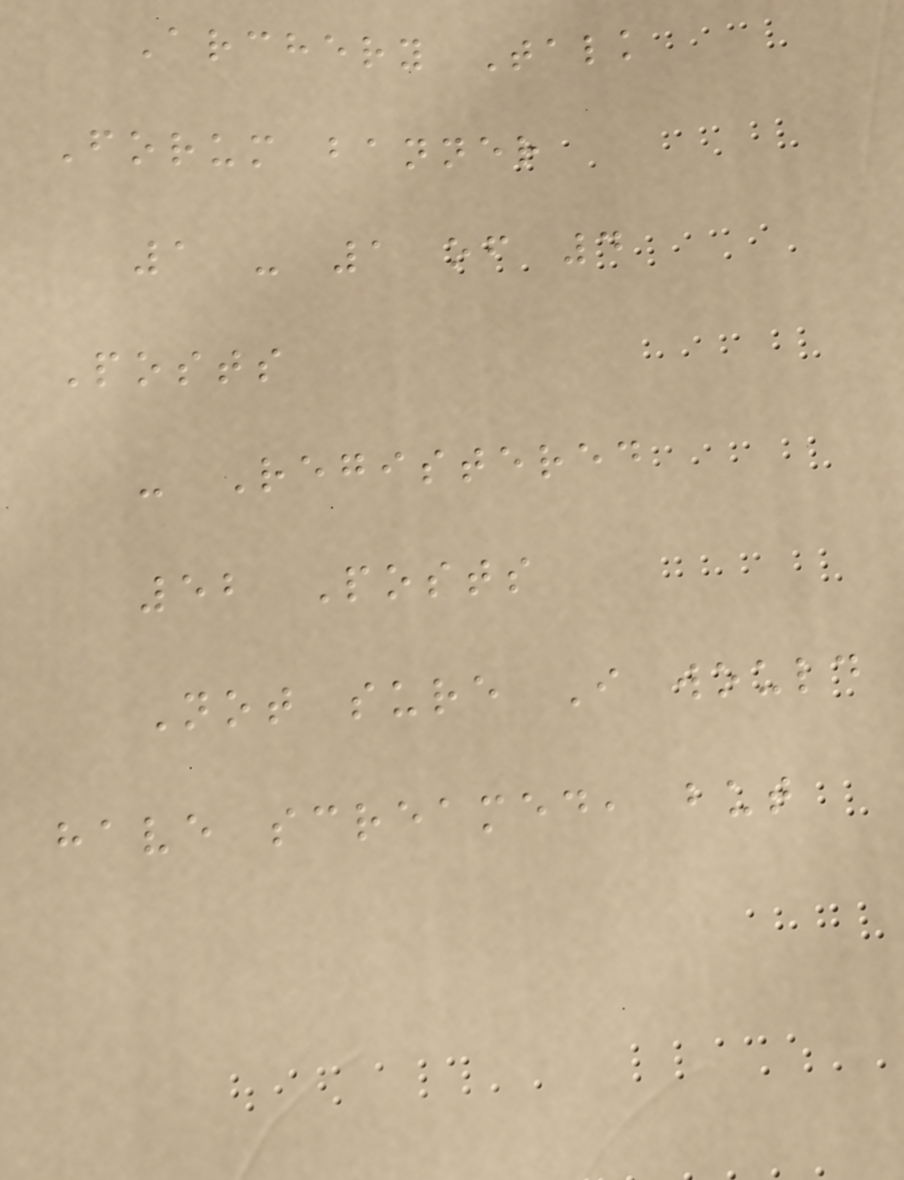Archery Talk
Forum banner
1 - 1 of 4
Posts
- Registered
52 Posts
Not sure I would
have screamed, but
